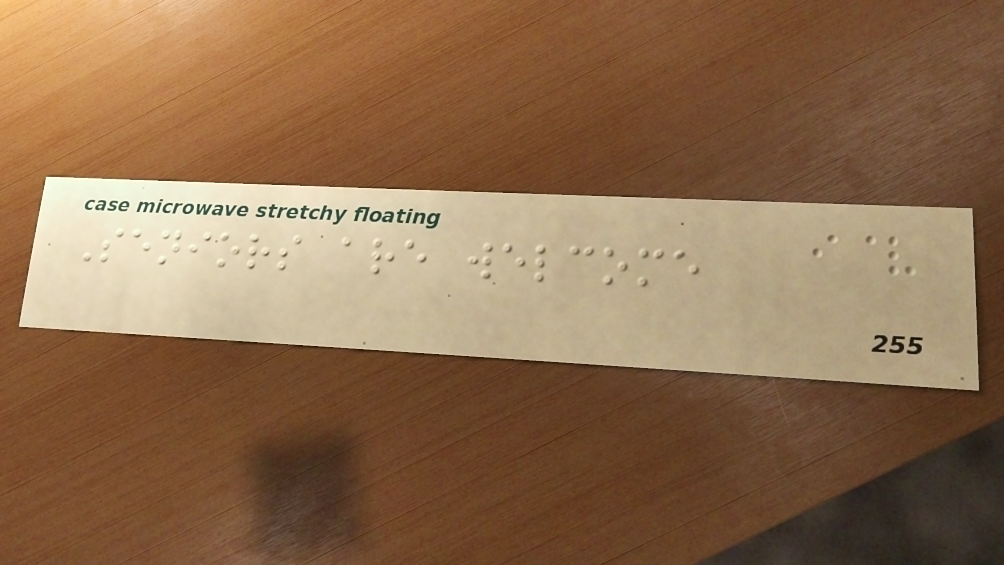Seniors are welcome
